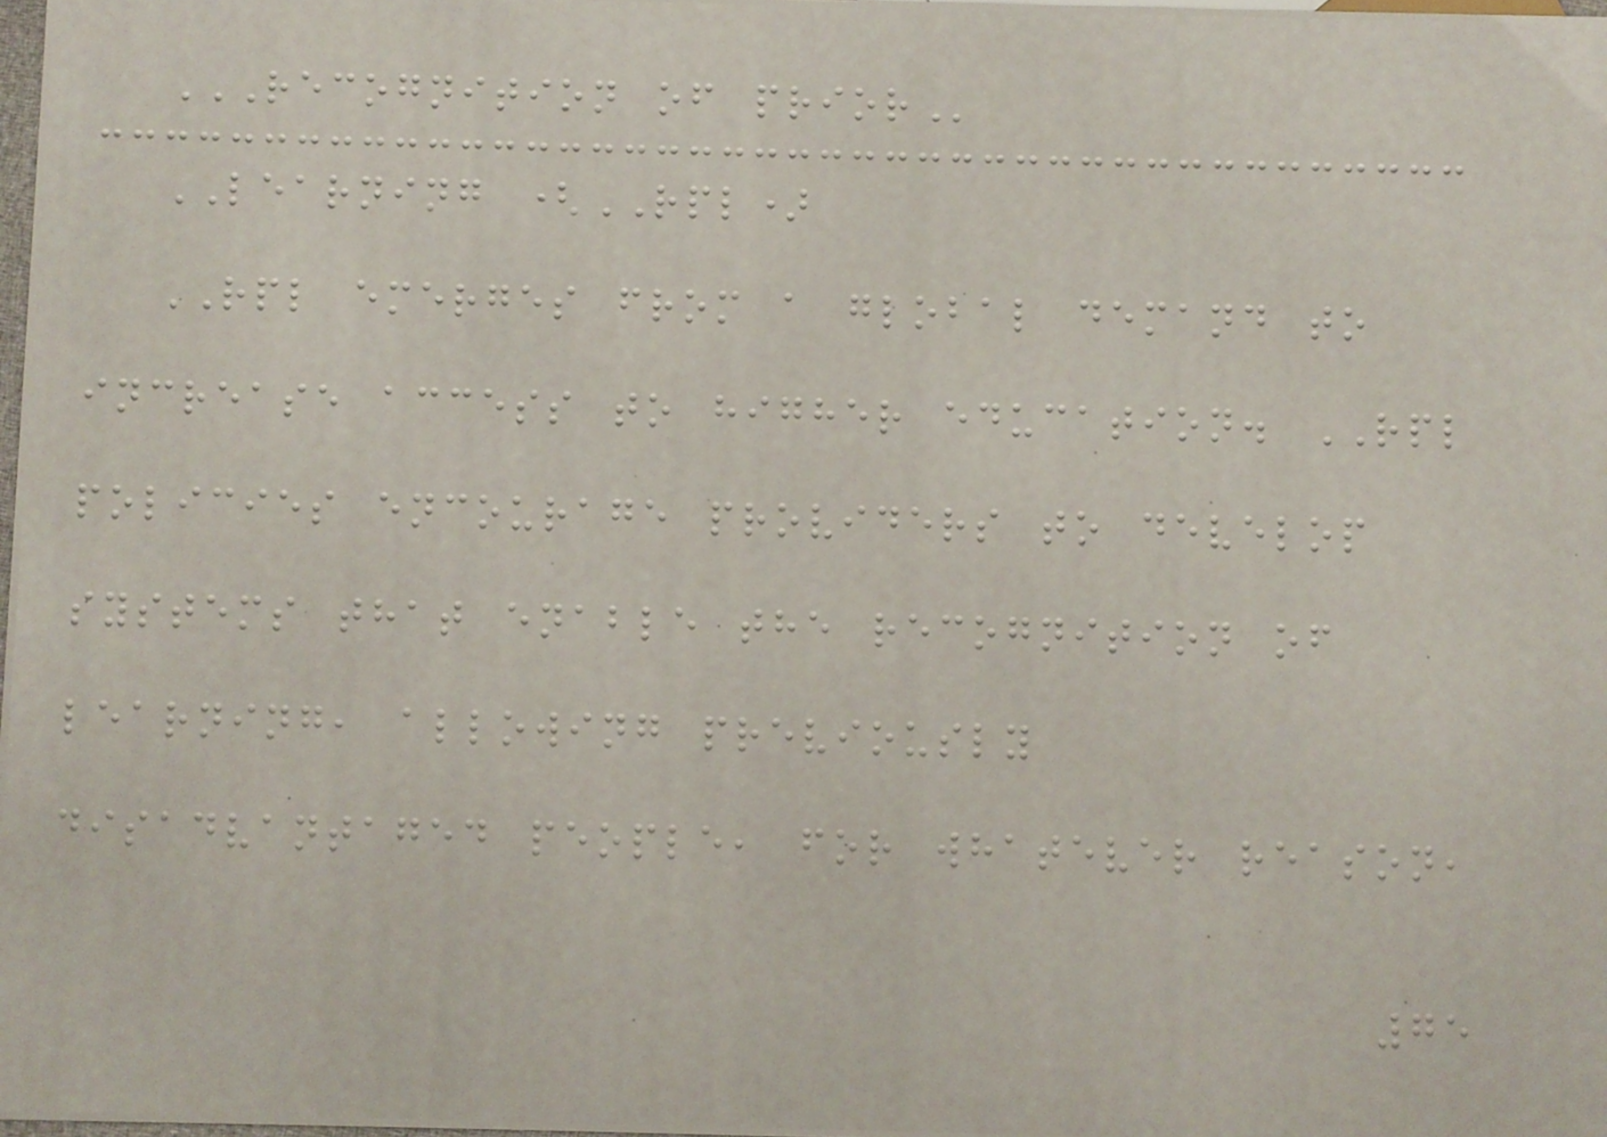RECOGNITION OF PRIOR
LEARNING (RPL)
RPL emerges from a global demand to
increase access to higher education. RPL
policies encourage providers to develop
systems that enable the recognition of
learning, allowing previously
disadvantaged people, for whatever reason,
75
